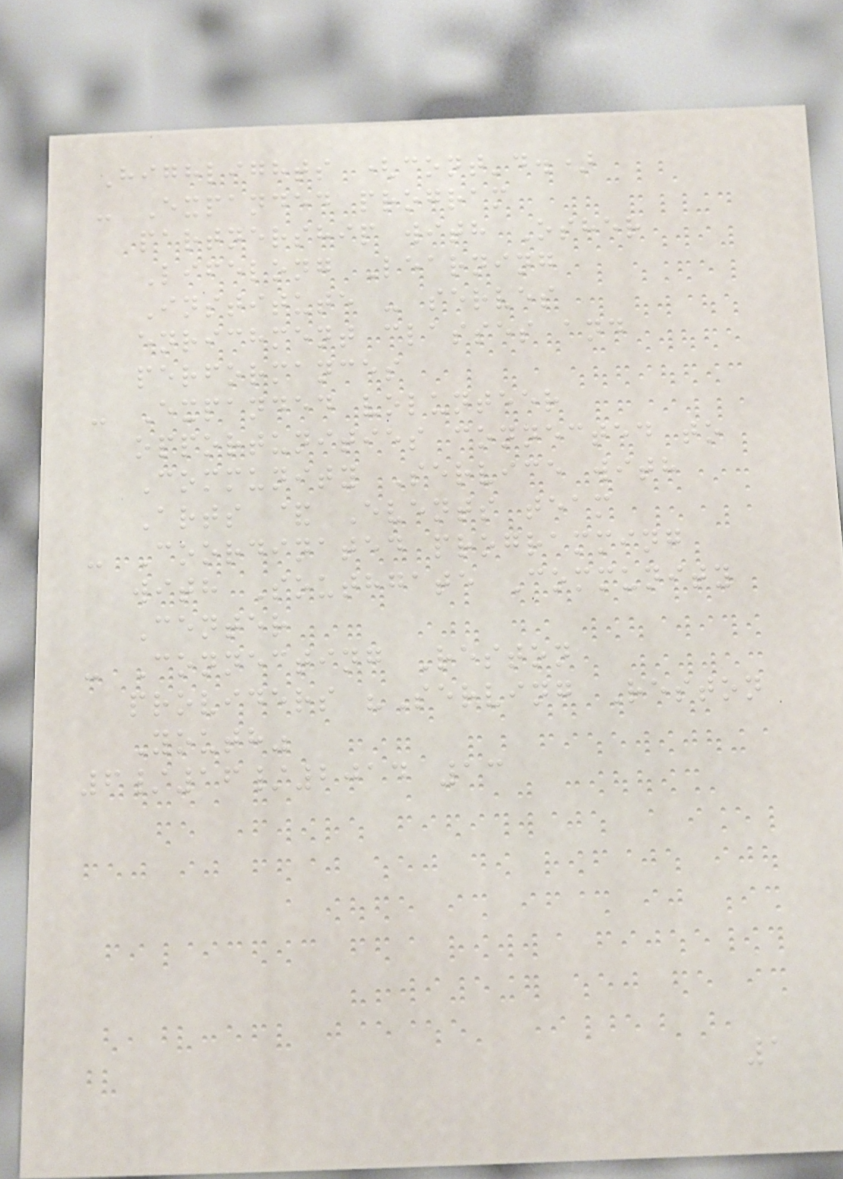Highlights (cont'd.)
- Expanded program
partnership with Osher
Lifelong Learning
Institute - serves
enrichment classes and
performances
- Expanded volunteer
opportunities connected to
Community Service with
Arts & Events team
- Coordinated programming
with Southgate Community
Center
- Connecting Reston
providers "Serving Reston
Youth"
6/16/2014 13
1
